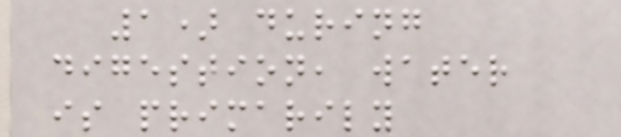1) during
digestion, water
is primarily
